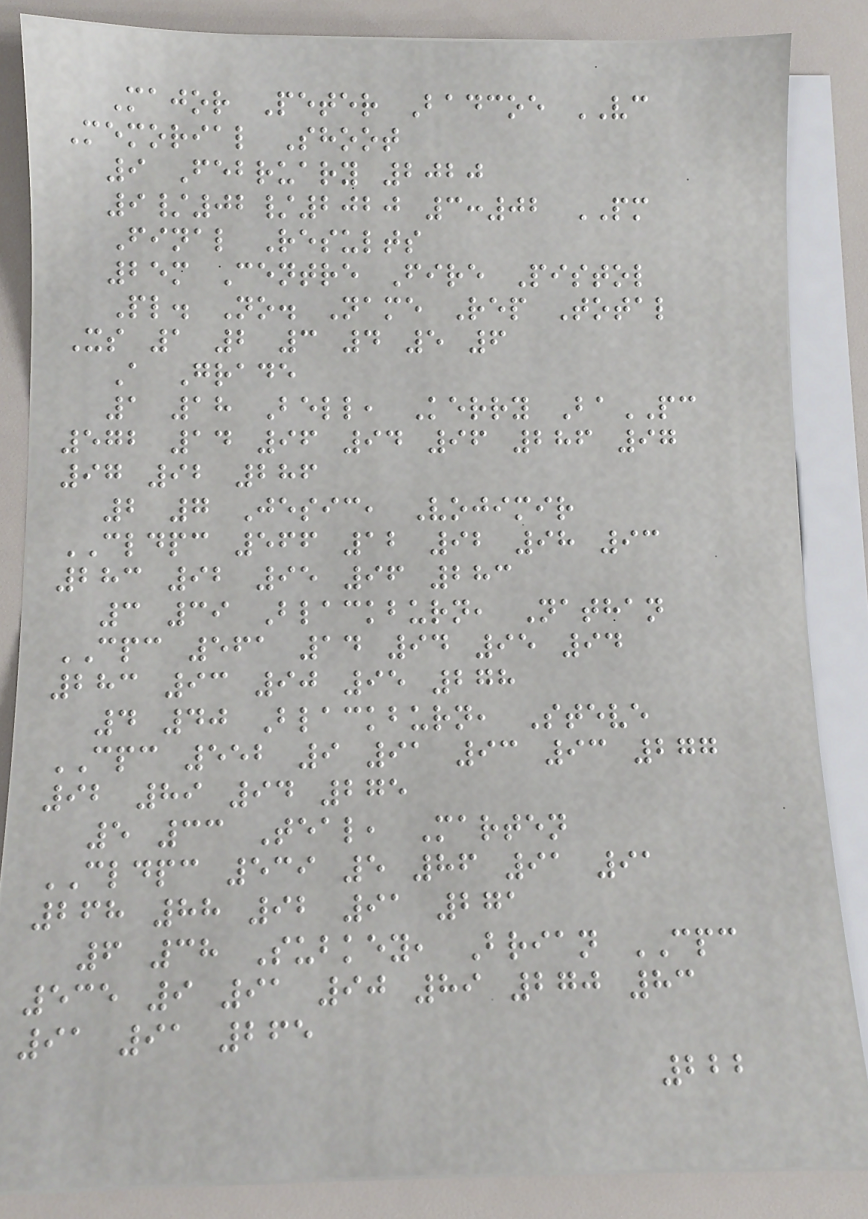Major Peter Badcoe VC
Memorial Shoot
9 February 2020
9/02/2020 3:02 PM
Final Results
25m Centre Fire Pistol
Pl. No. Name Rep Total
Xs 1 2 3 4 5 6
A Grade
1 18 Bell, Kerry BaPC
572 14 96 94 96 286 97
97 92 286
2 7 Jesic, Vojimir
CLDPC 566 12 92 98 93
283 92 95 96 283
3 39 Blackburn, Nathan
CPC 561 14 94 95 94
283 93 90 95 278
4 40 Blackburn, Steve
CPC 552 9 91 93 93 277
92 89 94 275
5 33 Teal, Marten
CLDPC 539 5 86 91 91
268 88 92 91 271
6 38 Subkey, Brian CPC
535 9 91 90 89 270 83
91 91 265
222
